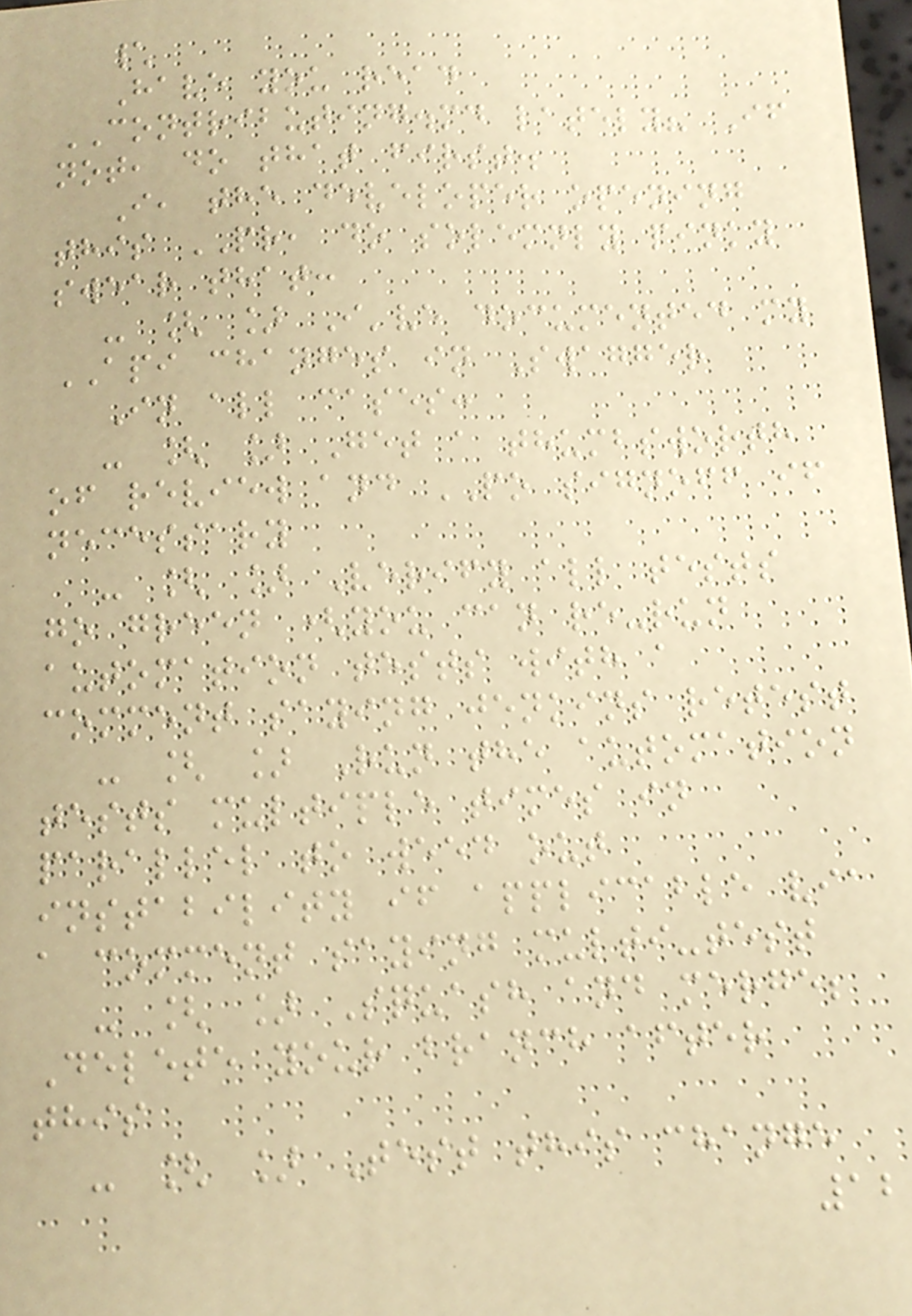\
Have you read
CONTRIBUTING.md lately? If
not, do that first.
I, the developer opening
this PR, do solemnly pinky
swear that:
- [ ] I've documented my
API changes in Swagger
In all cases:
- [ ] Get a thumbsworth
of review and PO signoff if
necessary
- [ ] Verify all tests
go green (you can re-run
automation tests with a
comment saying jenkins retest
- [ ] Run the automation
tests multiple times in
parallel to weed out
instability if applicable via
a comment saying multi-test
- [ ] Squash and merge;
Delete your branch after
this
- [ ] Test this change
12
